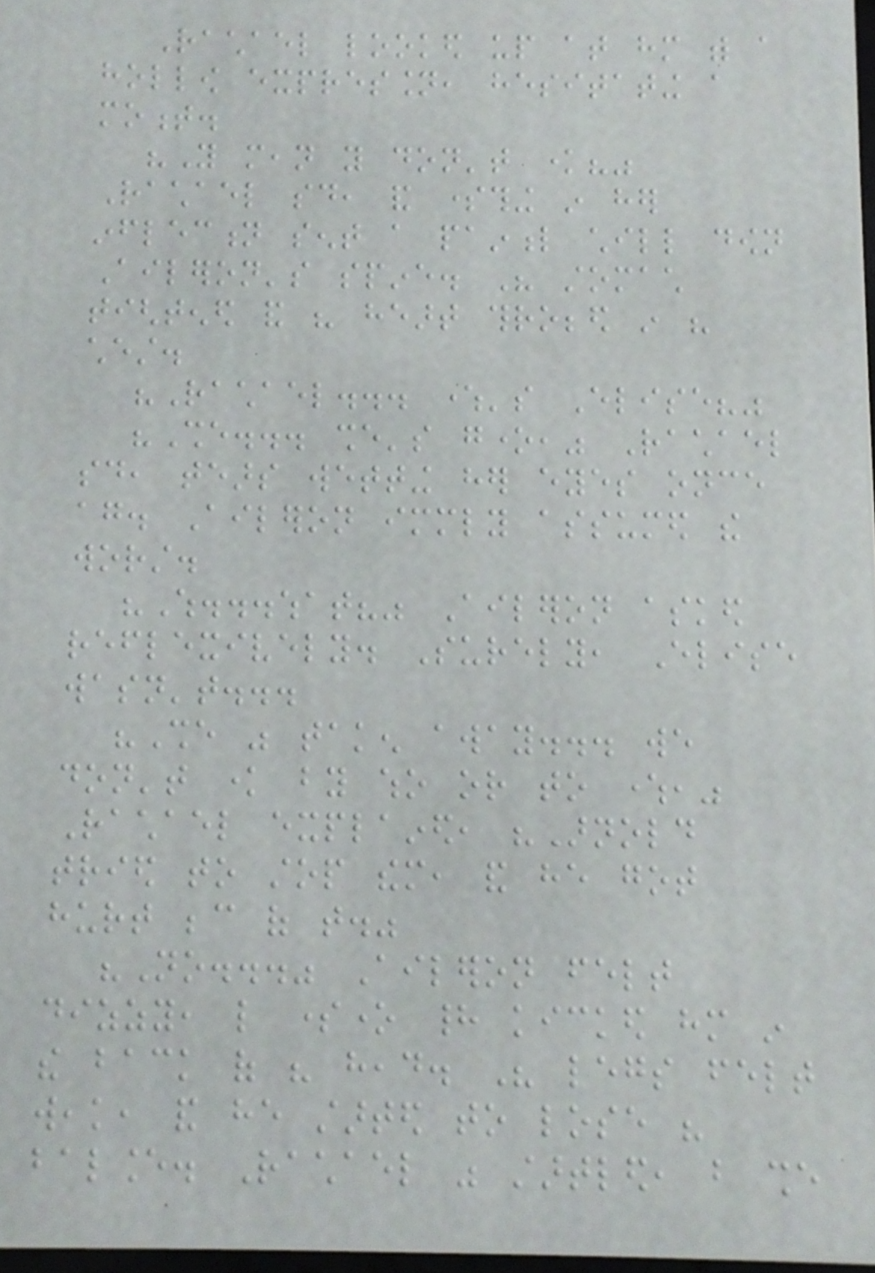Rachael looked up at him with a
hollow expression, hesitating a
moment.
"You mean you don't know?"
Rachael said, and something in her
inflection sent a painful chill down
Aileron's spine. His stomach
tightened and his heart throbbed in his
chest.
"Rachael... where's Elise?"
"She... she's gone," Rachael
said, tears wetting her eyes once
again. Aileron immediately assumed the
worst.
"Wh...what?" Aileron asked
reflexively. Surely, Elise
wasn't...
"She was taken away... we
don't know by who or to where,"
Rachael explained, "Arnold
tried to stop them, and he got
hurt because of that."
"No..." Aileron felt
dizzy, like someone had kicked him in
the back of his head. His legs felt
weak, and he started to lose his
balance. Rachael was startled, but she
